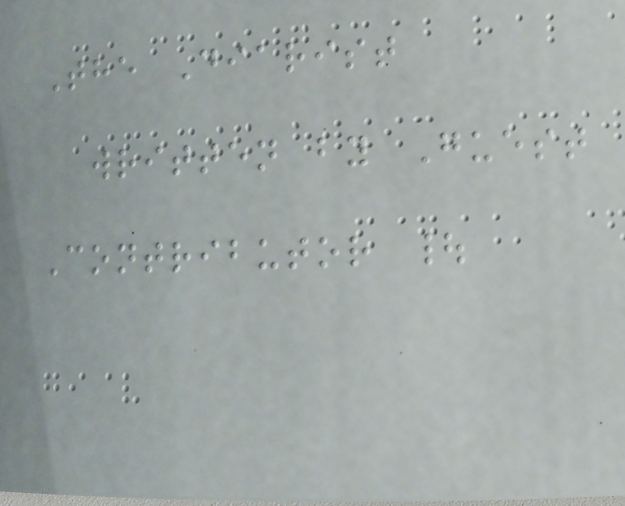The Diarist
written by Guest
Contributor |
